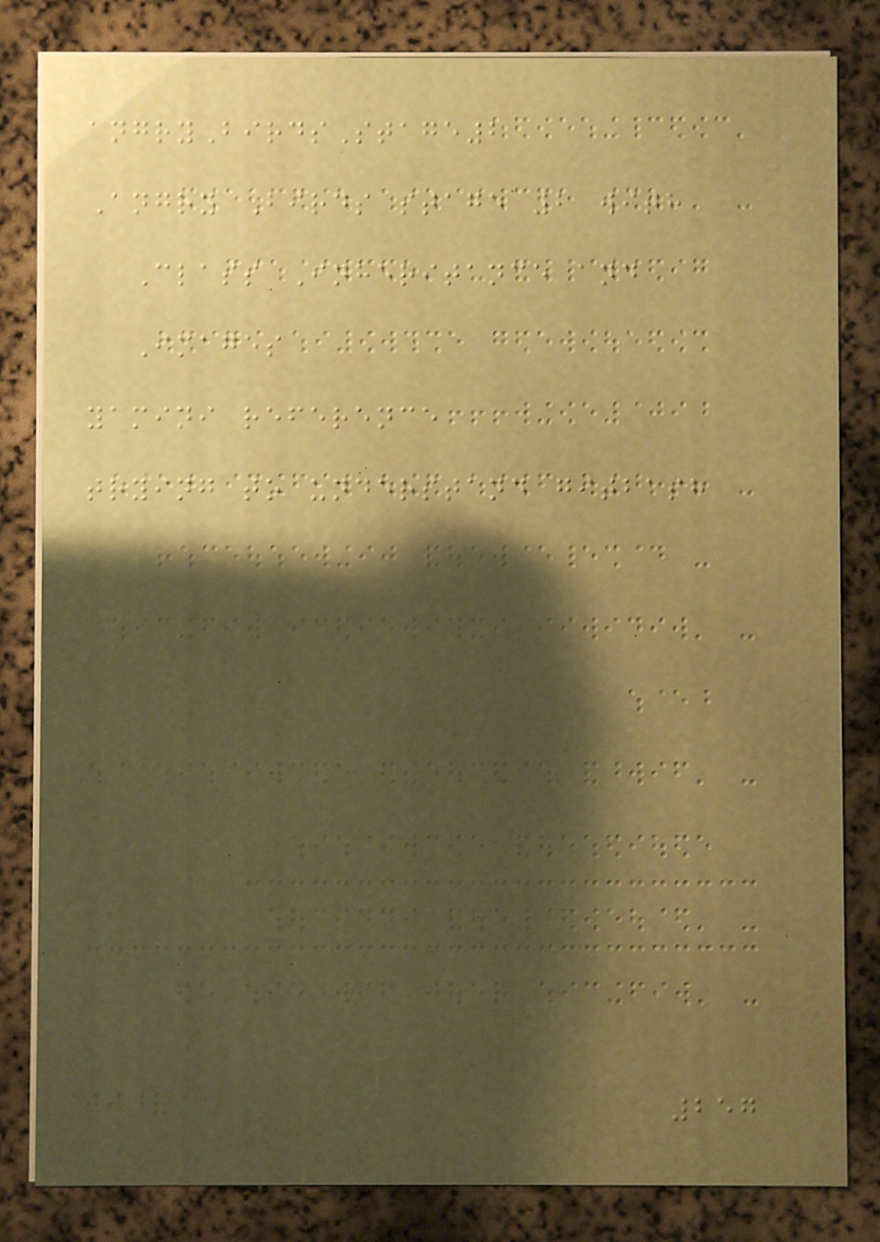angryBirdsStage2
Angry Birds stage 2 with
Class Inheritance and
Images
yamini reference
trying to understand gitbash
257
